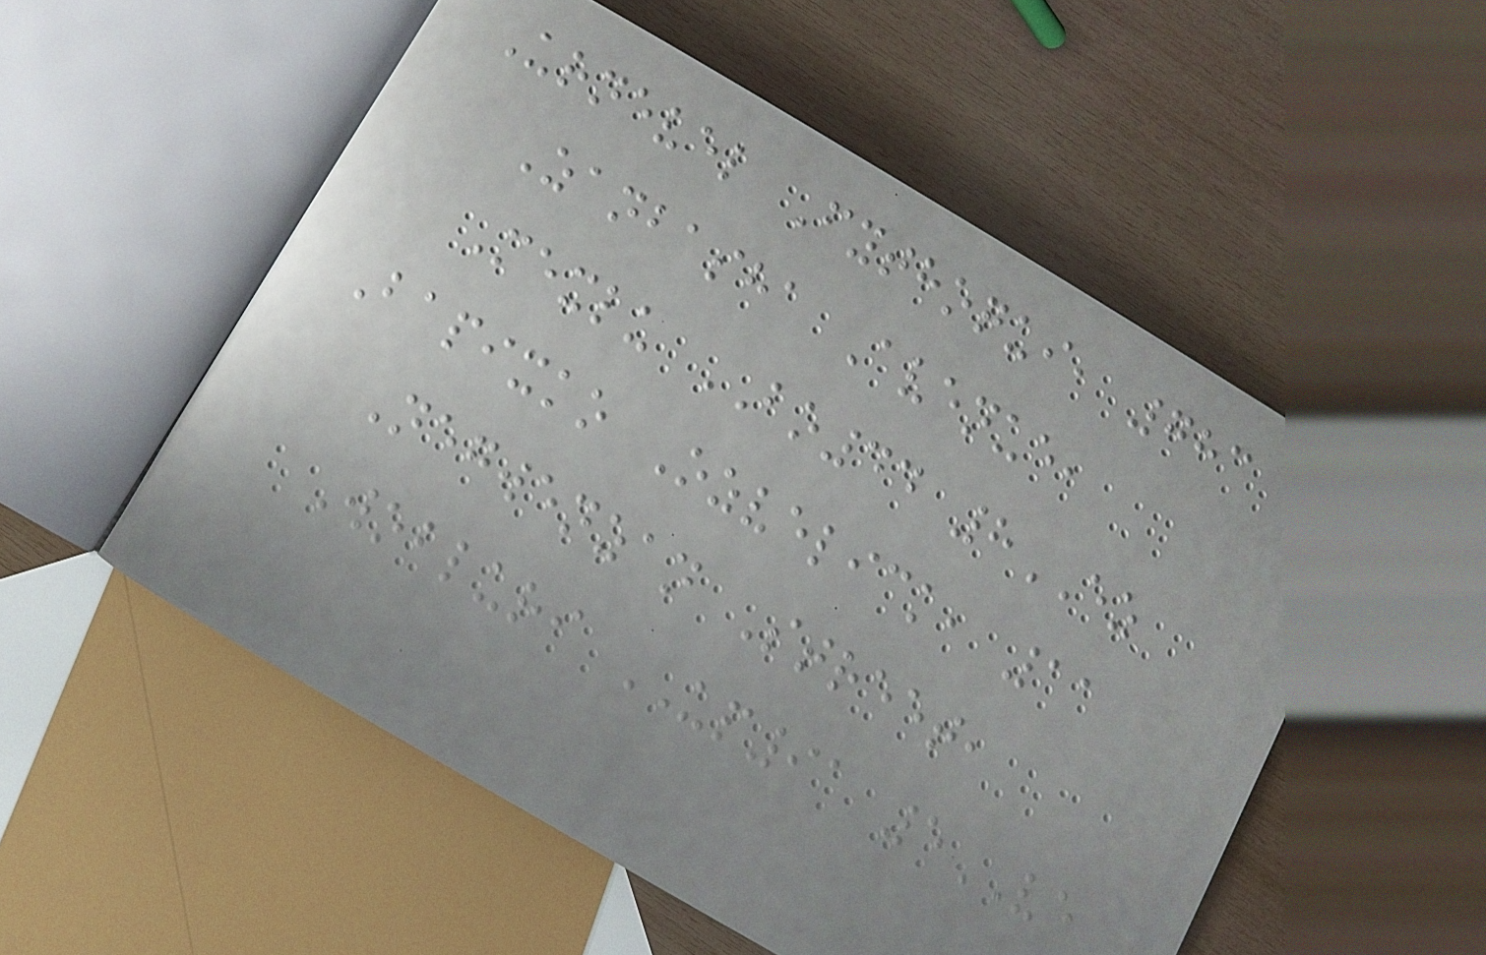Urnevel Fythoqui, 783
Zanbasha Avenue,
Mexlu BO44 8EZ
Bapixko Ozvelick, 11
Negwenzan Street,
Wobluri UP91 5VE
